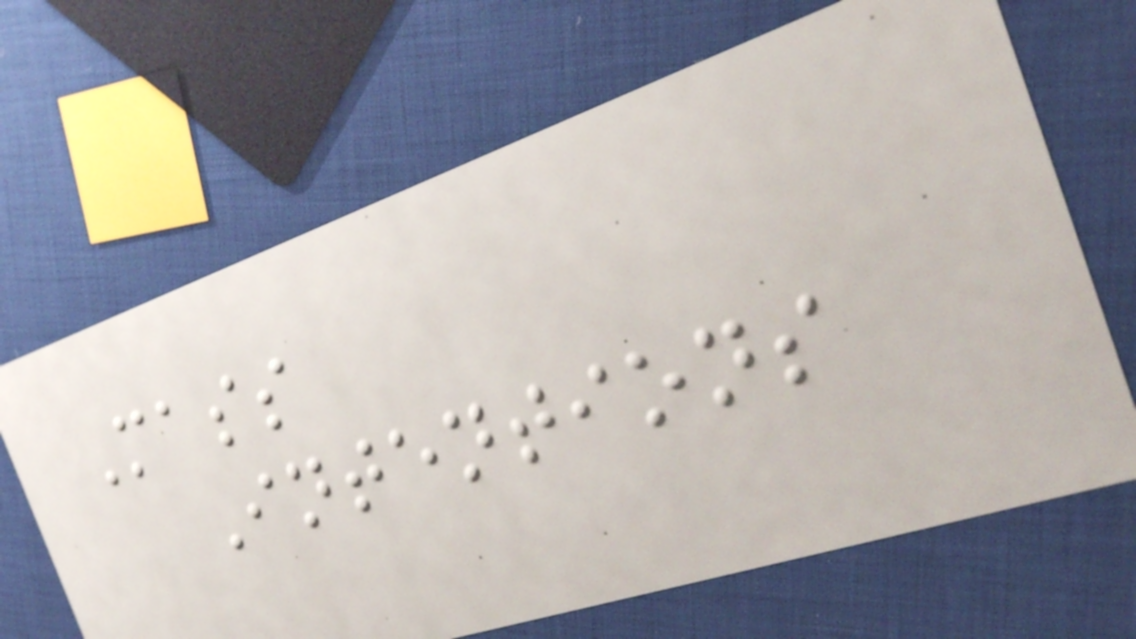Mass
Intentions
